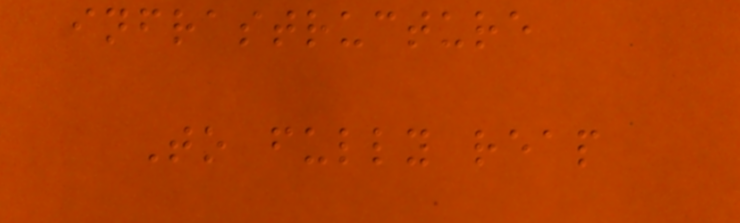infrastructure
To fully reap
